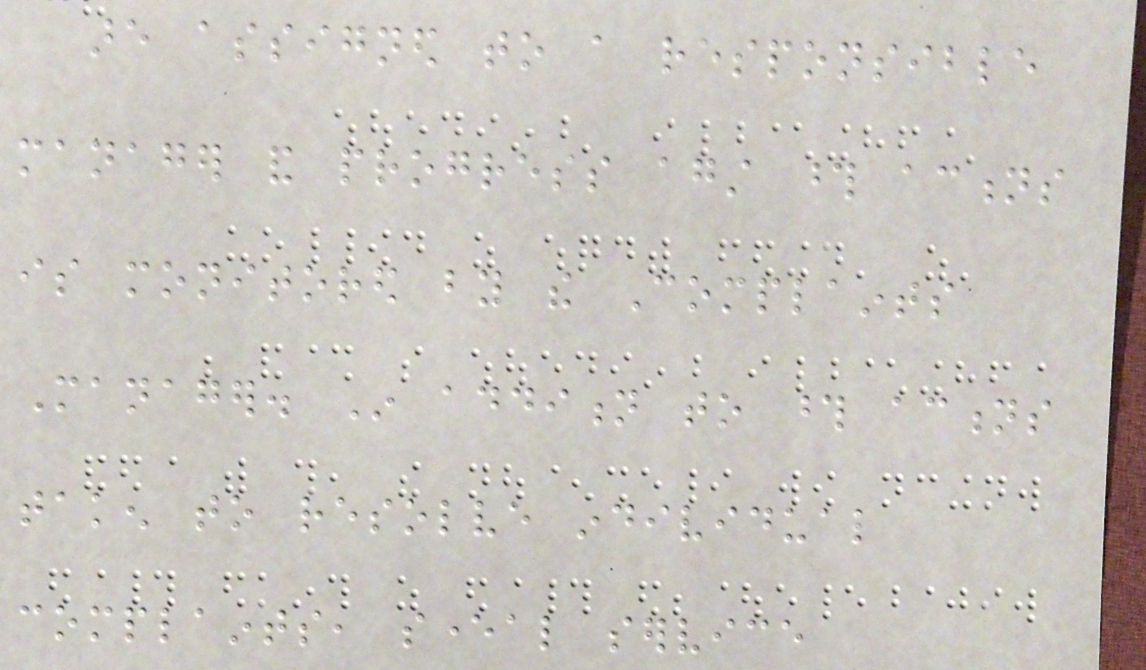are assigned to a responsible
manager and progress against those actions
is monitored by the Complaints
Manager. In addition to those actions
taken to resolve individual
complaints, several service
